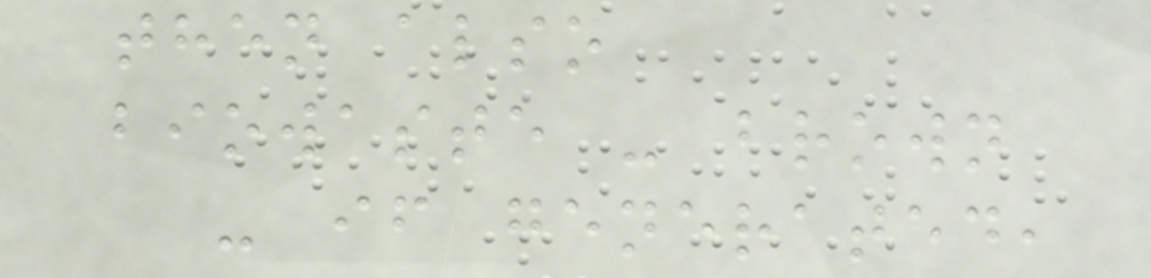then also
biowaste - brown
- if generated,
